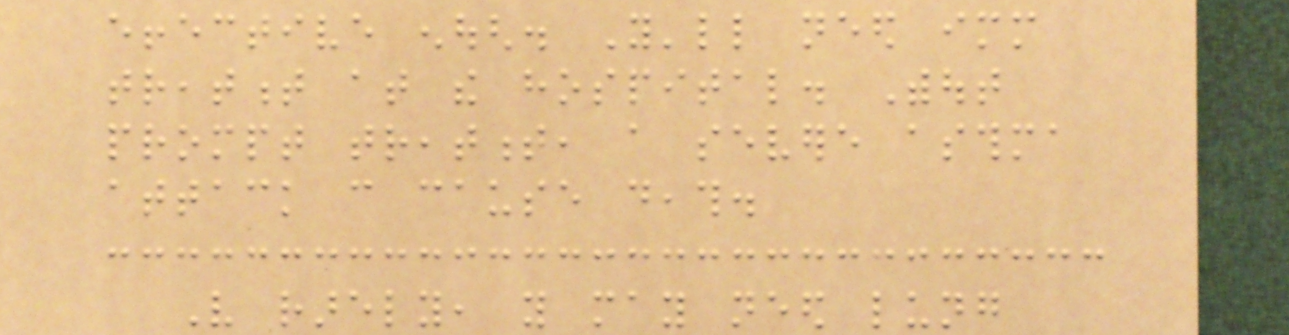effective enough. You'll need immediate
treatment at the hospital. Without
prompt treatment, a severe asthma
attack can cause death.
Very rarely, you may need lung
